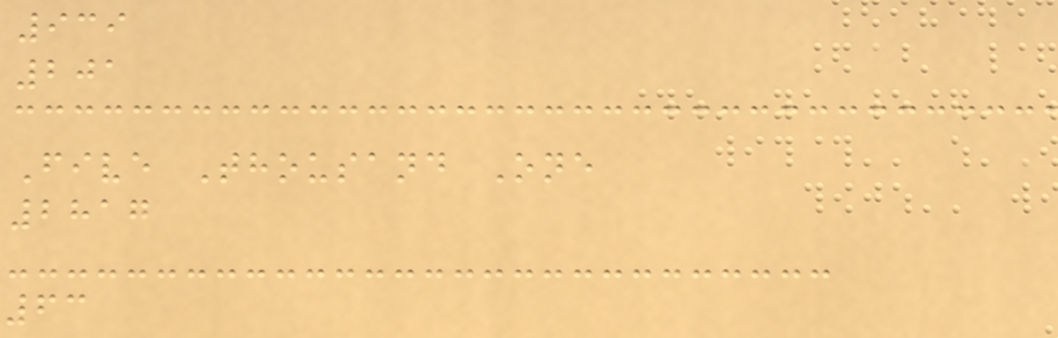939
201
Five Thousand One
2817
63
